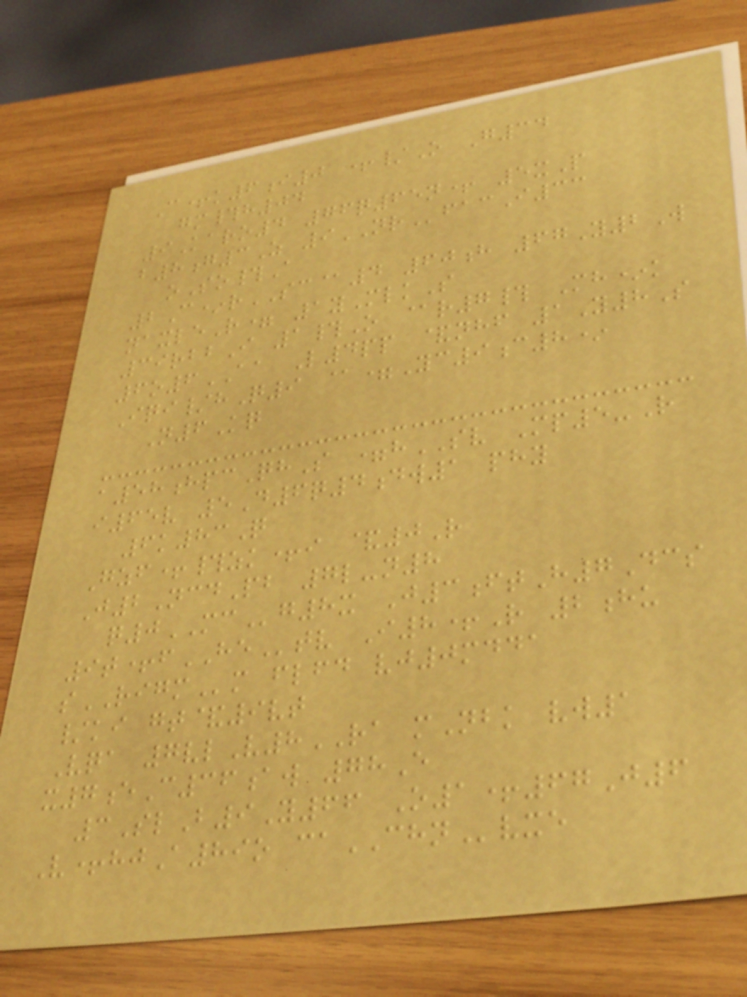C+k6i0 +/O G34
gm#h04
9Karo4 76q65n+ 5xP
b8g3Z 9NRfacI33
oSo#A
2C*rSC@4 60h 67Y2W
naxleR= 1yMlkS
39rbbI 1#O @r7# Mh*k
6o6AA L4pp &nhf 1Y8S
Iqi/hQ9 @=Yc9c8*
N6Kq
a58hpcQhS =hSV Mp5-R
i65v 5D6q4dw1 phy
6k83Q
Gzf+#zk+i &0R
J2NcdPb 7l-n8
q0MCg8x J3ftH7Dcs
9t+fHEtv I8+R 2hu
sRIGMm flfd vj0mdda
/ki gt&9vt
Vqa 7vlV8RA mNbk vw1
x7eC36aw 78E
3SlB9Y66 O1+67J6
V+hjA89o caCHNvxe
